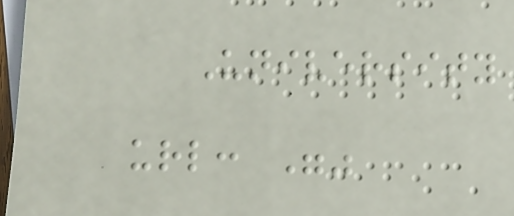University
url: ""
